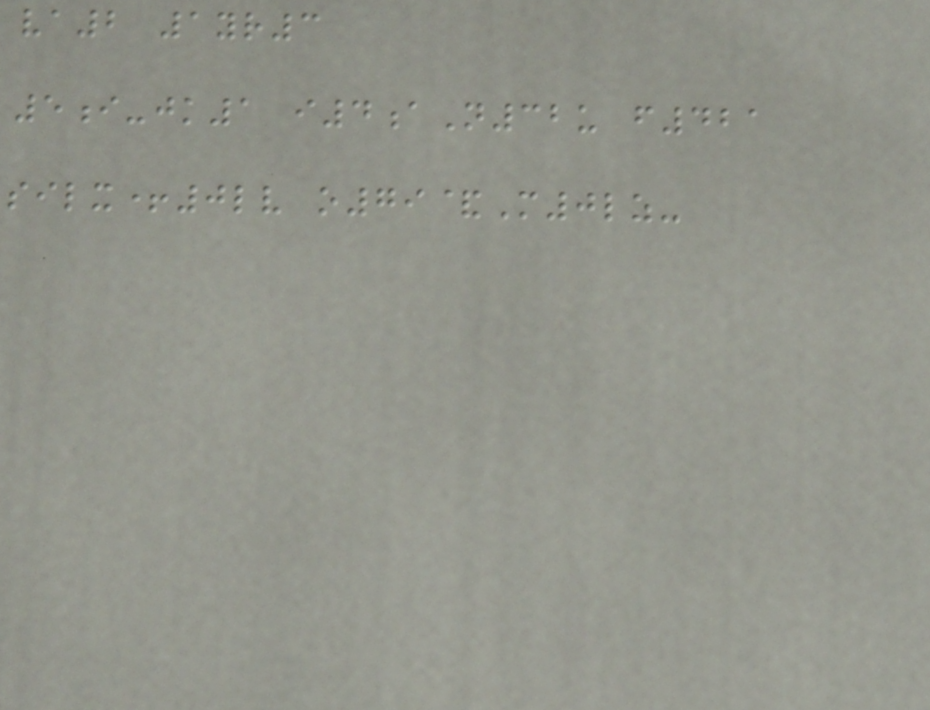va2 1yr3
5i-jk1 i4aN32u f421
silx+0lv o79&M0lz-
